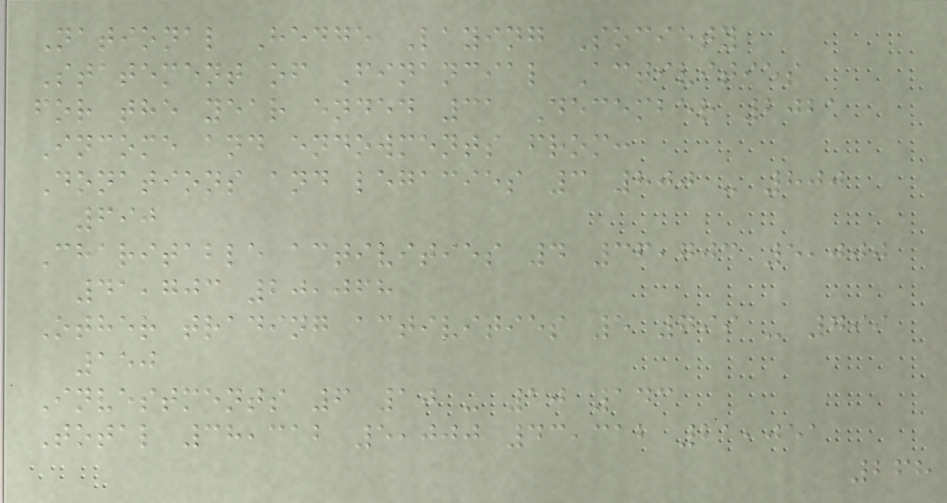National Hedge Laying Society
Statement of Financial Activities
for the year ended 31 December 2021
Income and endowments from:
Donations and legacies 3 800 - 800
690
Charitable activities 4 36,703 5,000
41,703 20,068
Other trading activities 5 799 - 799
150
Investments 6 10 - 10 143
Total 38,312 5,000 43,312 21,051
268
